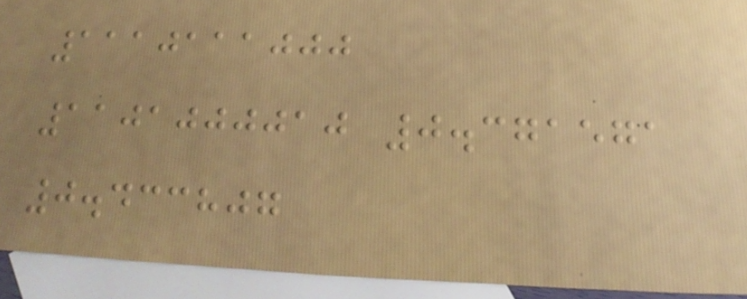1110111000
1101000010 0.371571
0.433807
